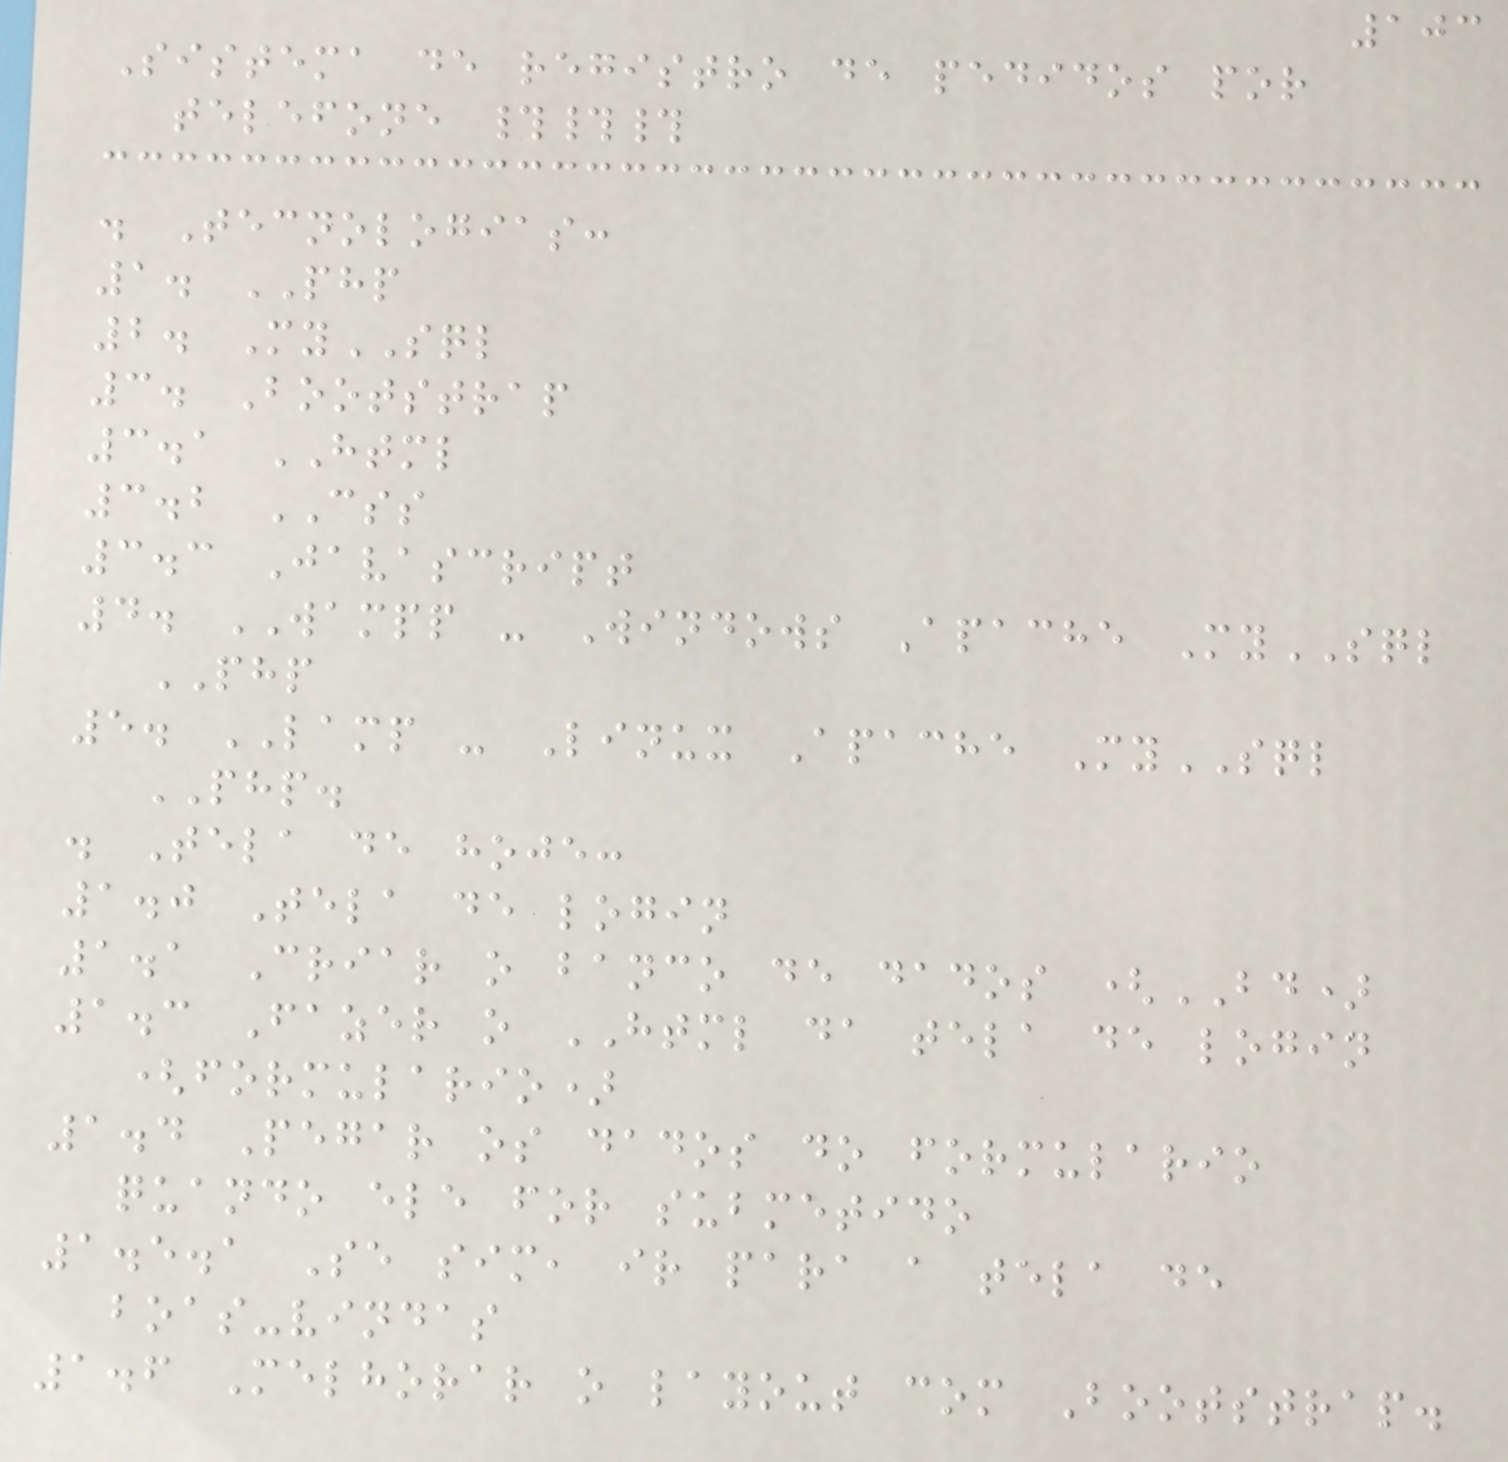103
Sistema de registro de pedidos por
telefone ###
. Tecnologias:
1. PHP
2. MySQL
3. Bootstrap
3.1 HTML
3.2 CSS
3.3 Javascript
4. WAMPP - Windows Apache MySQL
PHP
5. LAMP - Linux Apache MySQL
PHP.
. Tela de hoje:
1.0 Tela de login
1.1 Criar o banco de dados (BD)
1.3 Fazer o HTML da tela de login
(formulario)
1.4 Pegar os dados do formulario
quando ele for submetido
1.5.1 Se sim, ir para a tela de
boas-vindas
1.6 Melhorar o layout com Bootstrap.
